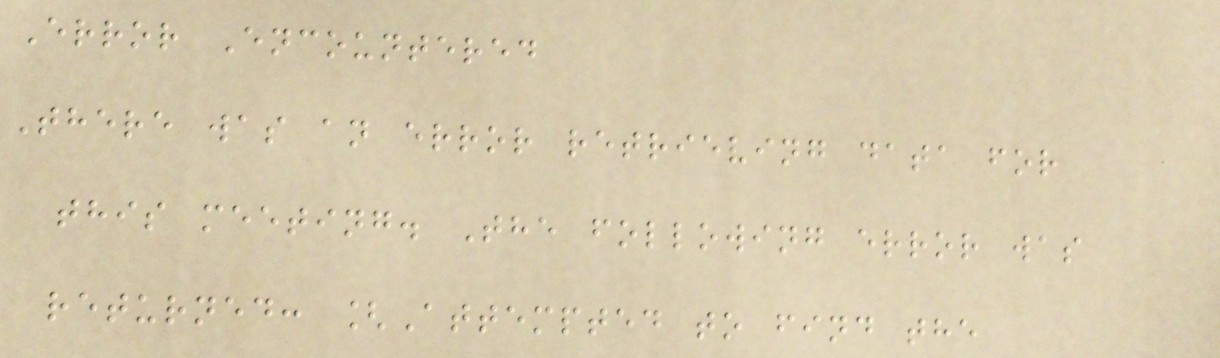Error Encountered
There was an error retrieving data for
this meeting. The following error was
returned: [Attempted to find the
